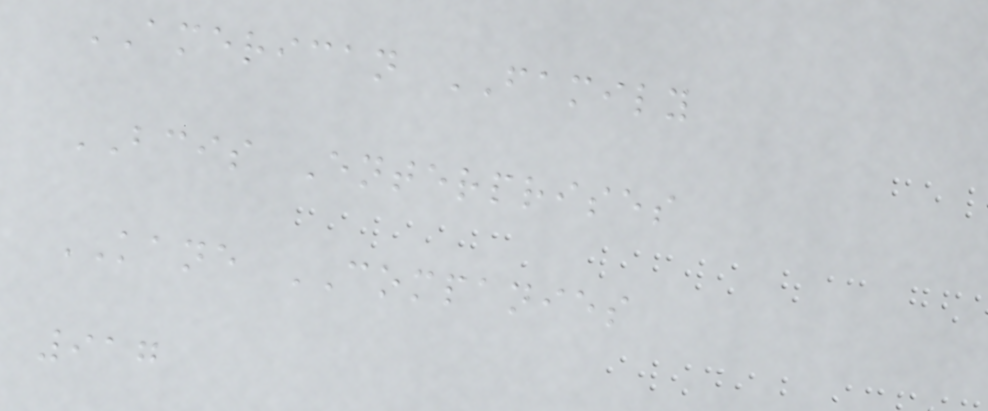AMERICAN FAMILY
BCIS Enterprises
KANE COMPANIES
917
